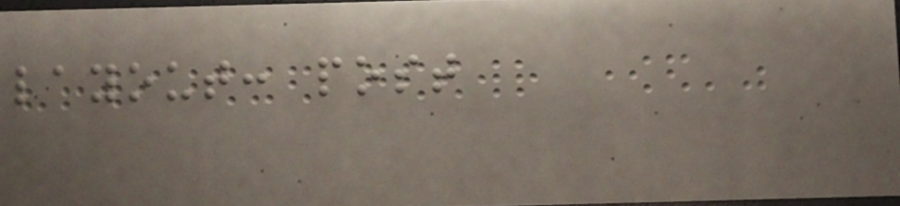layout: post
